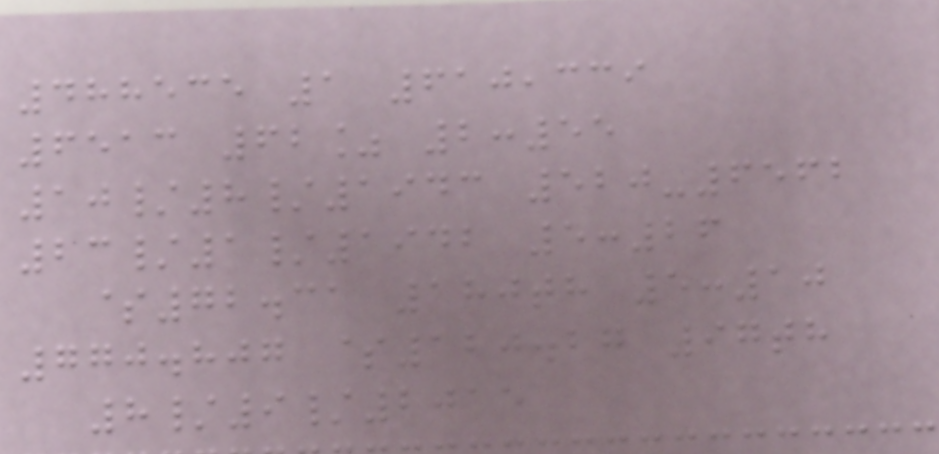488535 1 610,339
6513 62% 2:55
10/8/1943 520-6562
23/1/1942 5:26
$72.31 180th 5:10
770.807 $120.27 97th
8/9/2015
